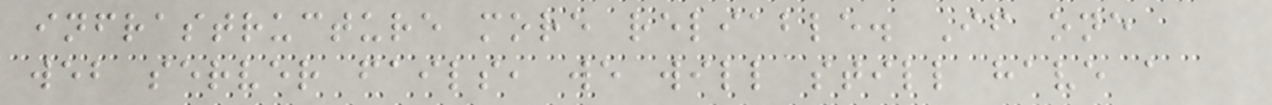infrastructure more reliable. If one
web server fails, we will still have a
